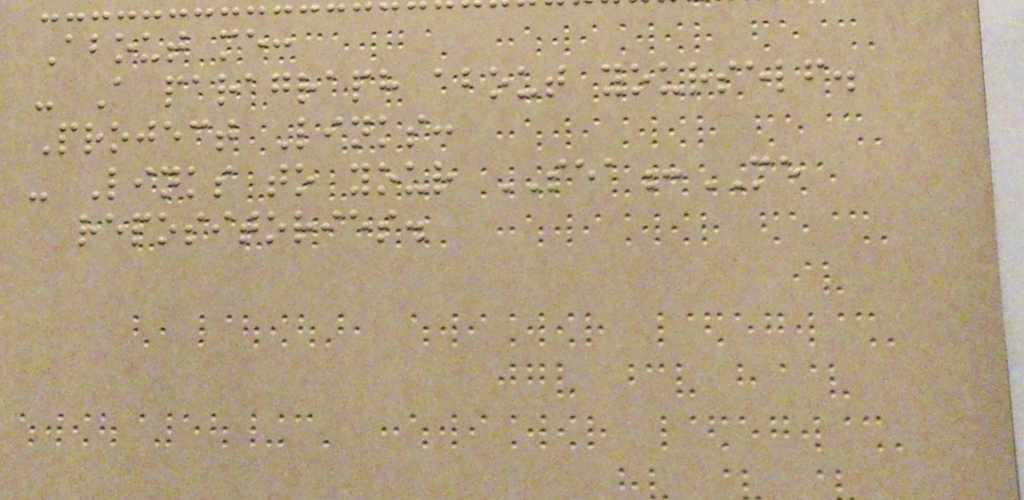About me:
- A paragraph about yourself.
Project Links:
- Links to your SEA:ME
repositories.
